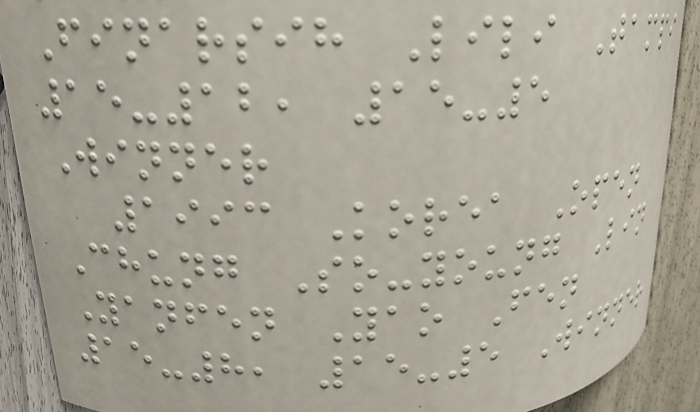Finarsih Lili Tampi
15-12, 15-5
Winner
1993 Korea Open
Chung So-young Lin
Yanfen Yao Fen
15-8, 15-5 Winner
